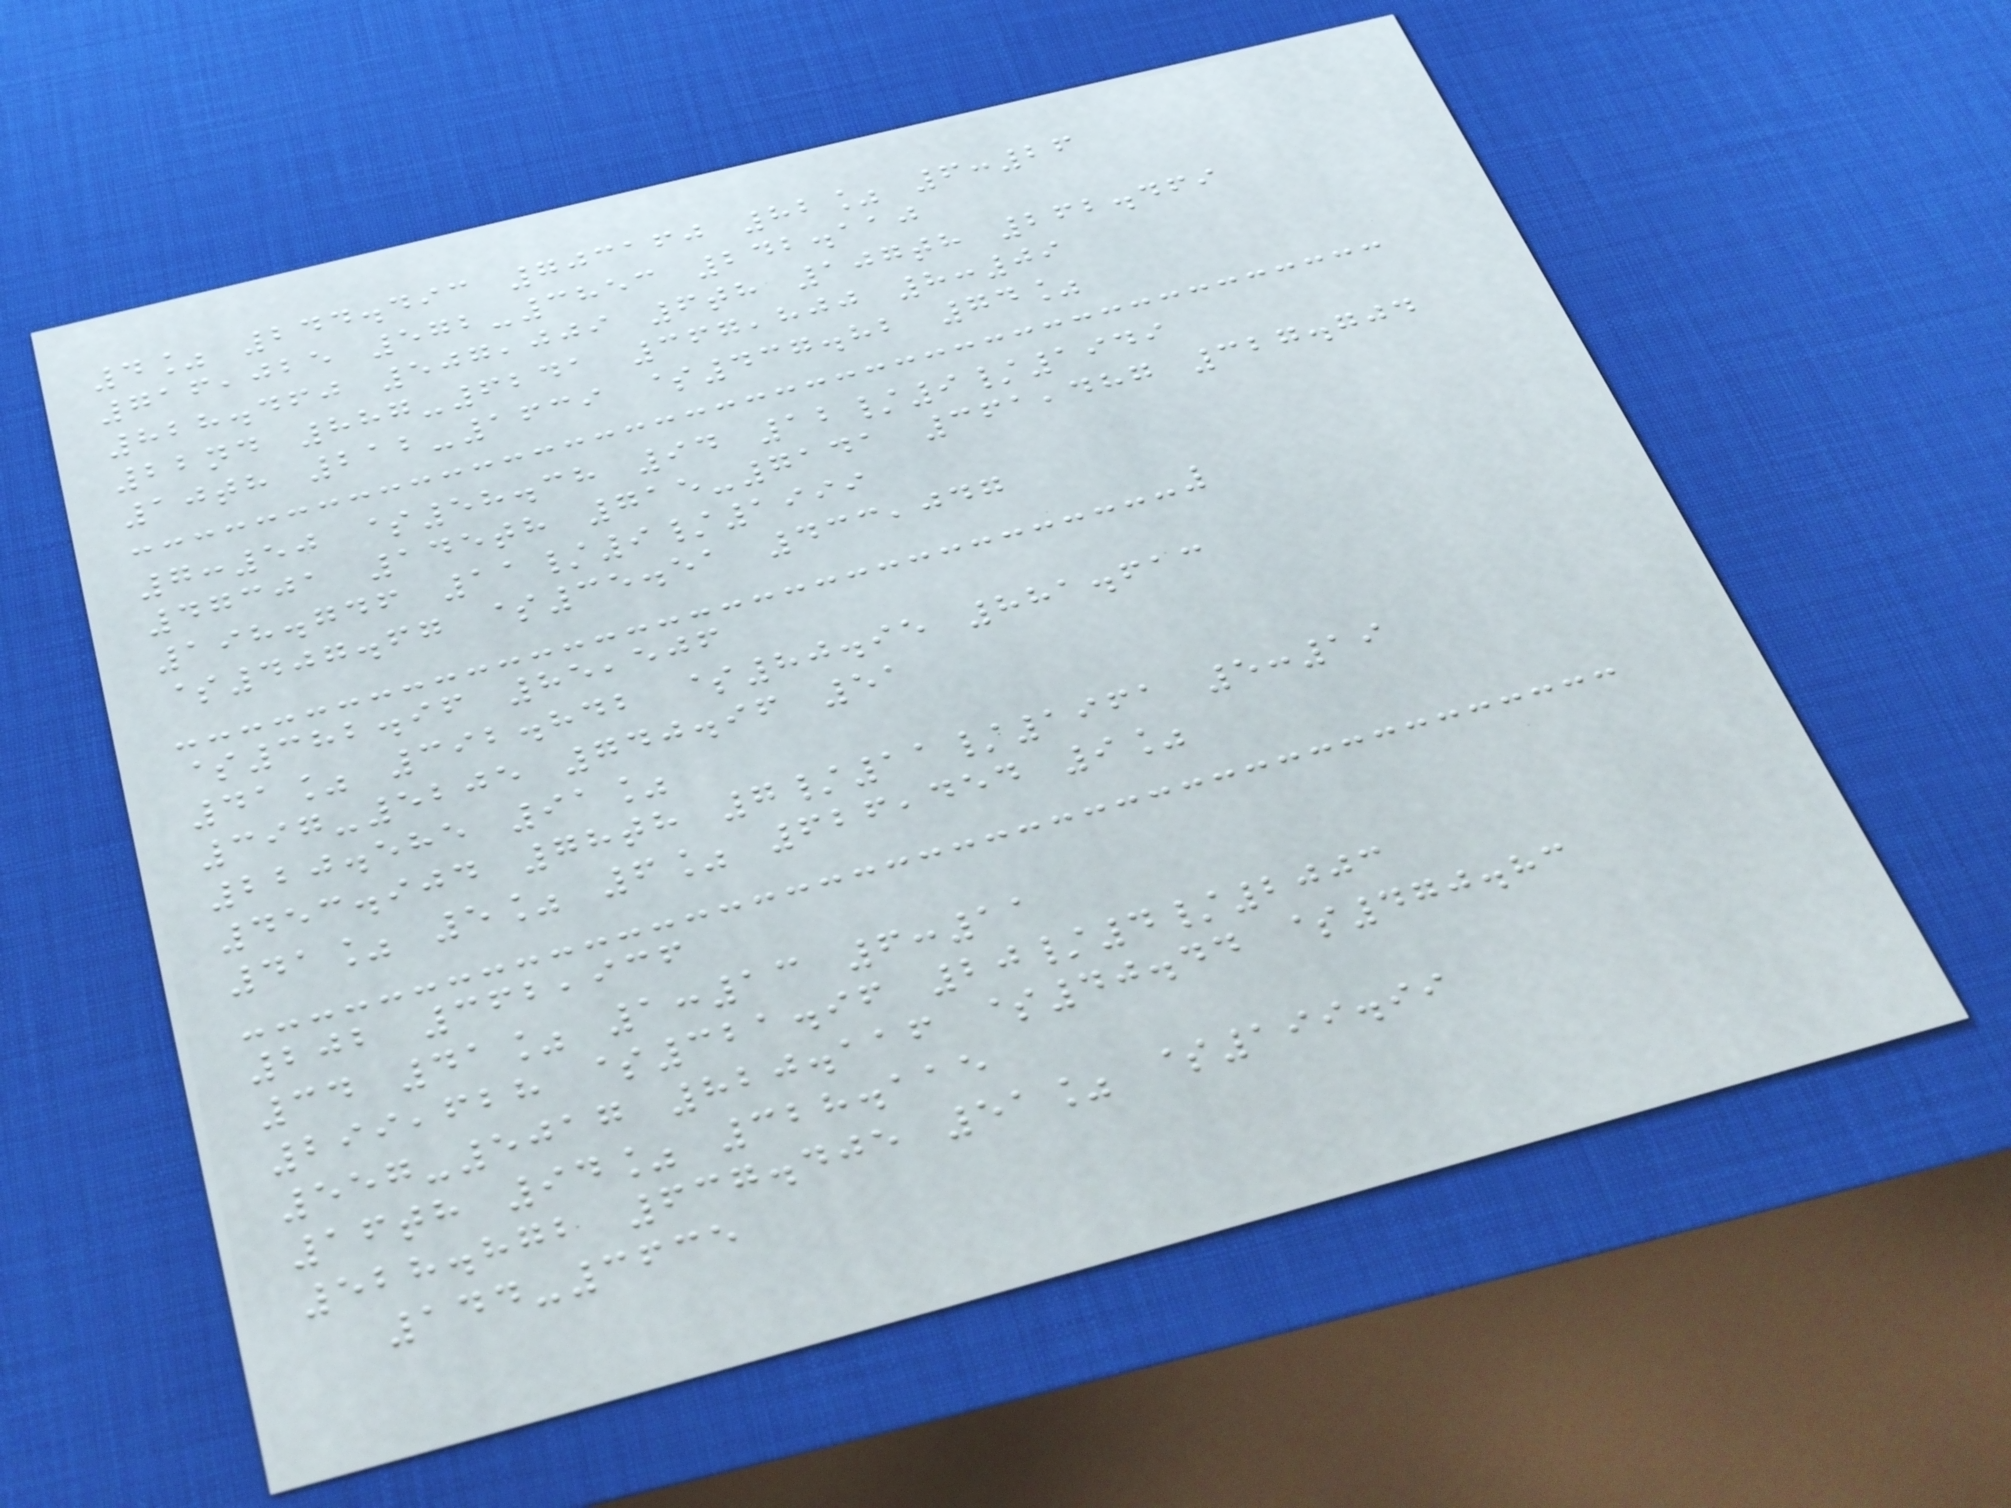4% 244.493 703160 82% 6:26
716,025 572-3853 242.110
828.460 507,009 6th 107th 262.469
22nd 887-6241 367,800 8:09
10th 212-1639 $437.82 74%
7:50 $58.38 94 12/9/1949
47301 145th 715-7141 361,487 327.704
198.746 11/9/1999
$407.67 $35.51 433,047
$382.96 85,506
41% 392.842 $80.95 881.613
397-5205 740.96 51
220.585 91%
453.904 78th 7/11/1961 5:19
41% 5% 6% 626,454 9%
202 362,936
34 41% 1:13 6:11
299,628 $321.96 20/4/2003
557-5017 820.116 $40.44 $470.83
16th 94% 328.115
528.872 637.405 51% $199.99
144-3635
